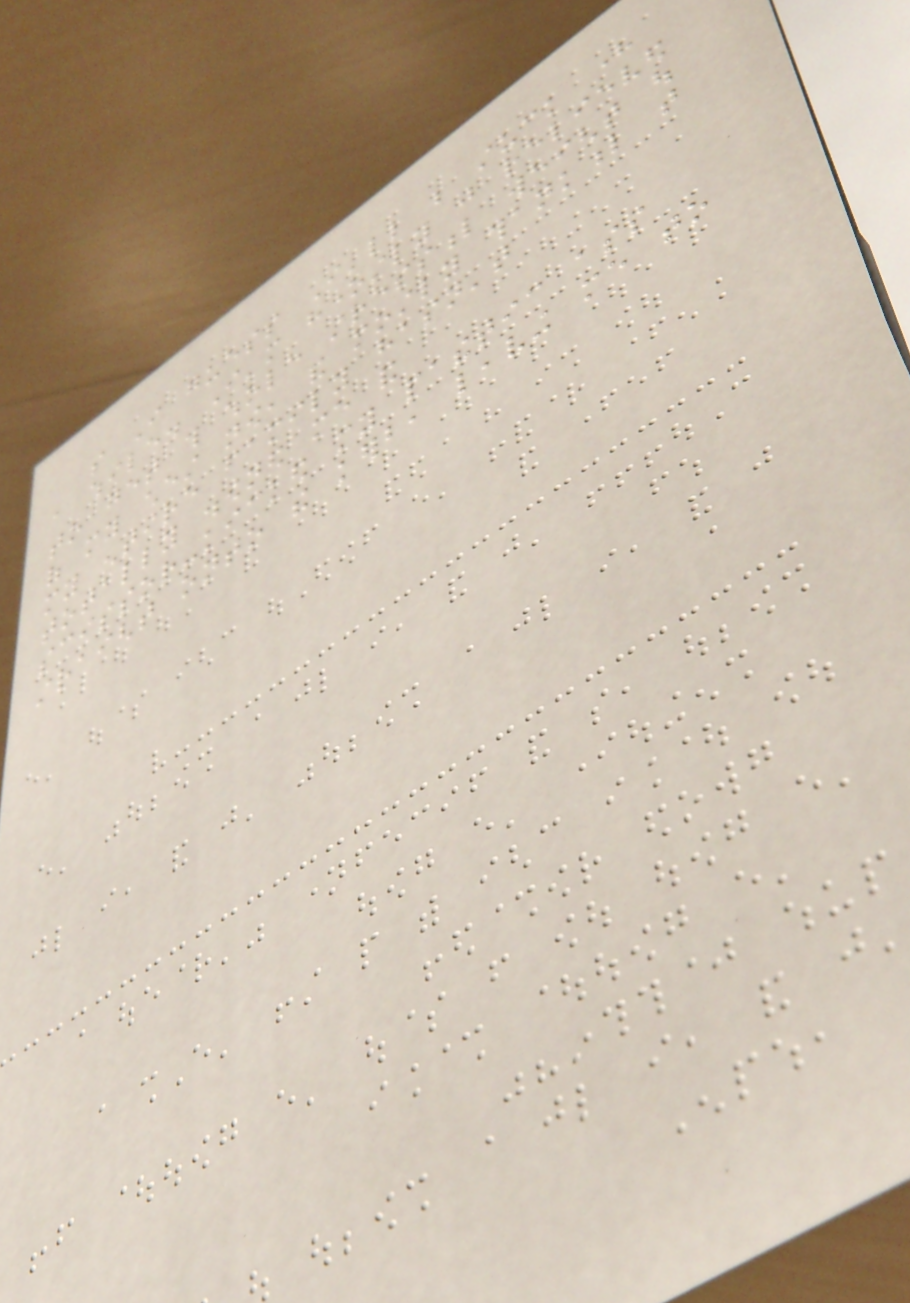so I guess I'll be stuck here
a while. I'm honestly just relieved
to get this whole stressful weight out
of my chest now, and mostly thankful that
my entire family hasn't
totally disowned me and
scissor-kicked my pathetic ass
straight onto the kerb, leaving me to
